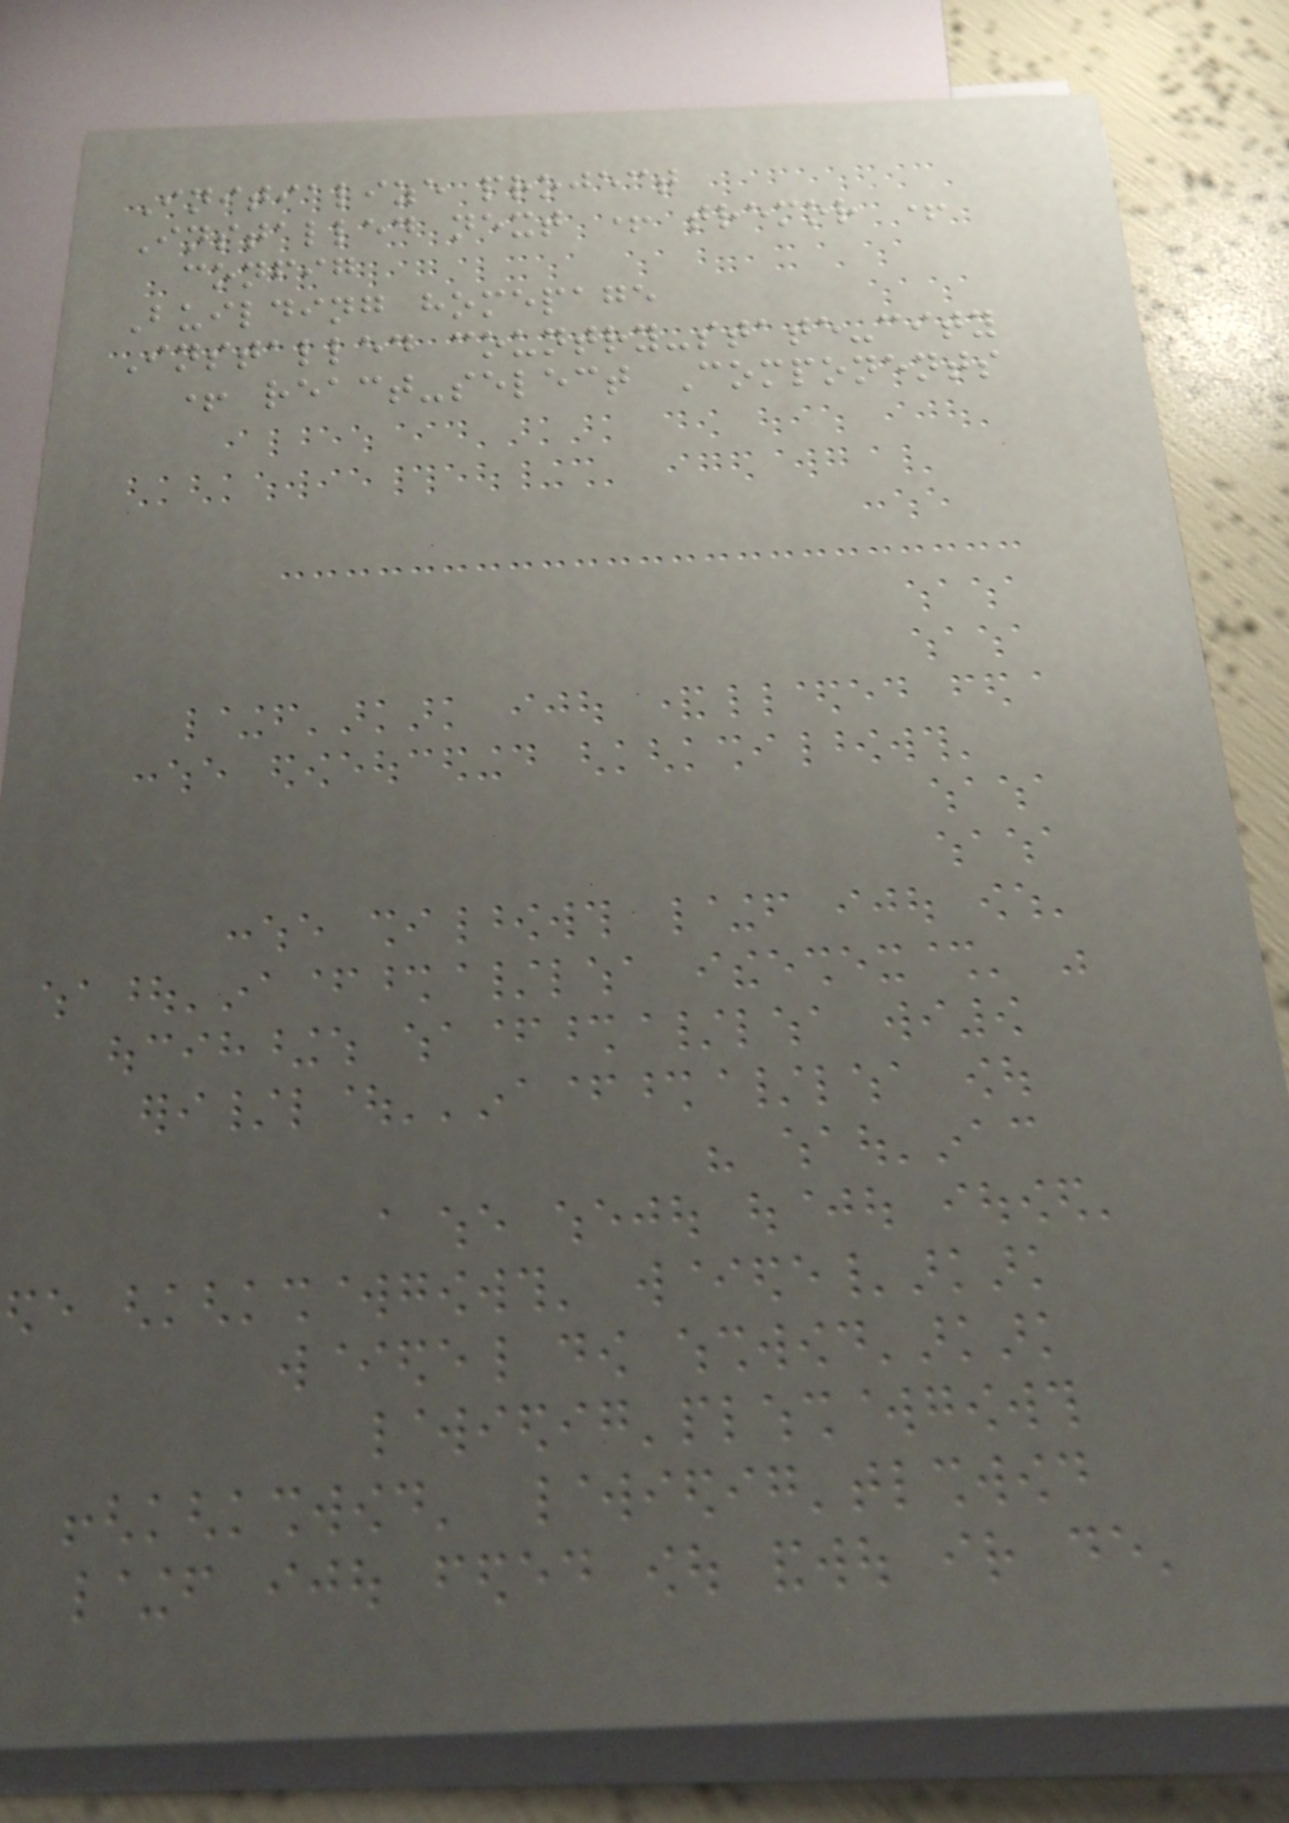Initialize project
Installed next + tremor +
config
Building homepage
Installed country-state-city
+ react-select Components
